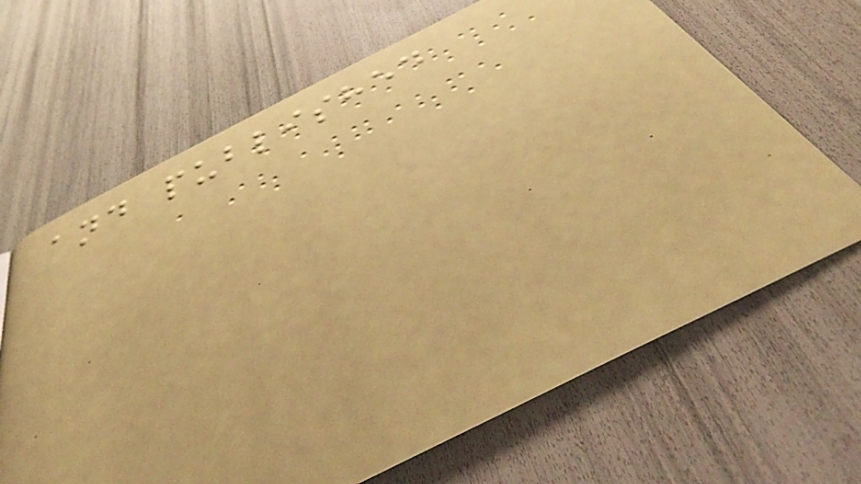and published
